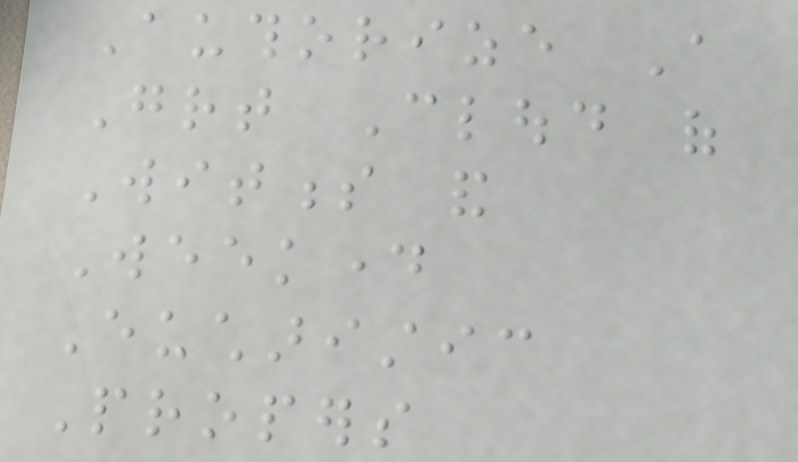Authorize A
Great Cloud of
Witness and
Weekday
Eucharistic
Propers
